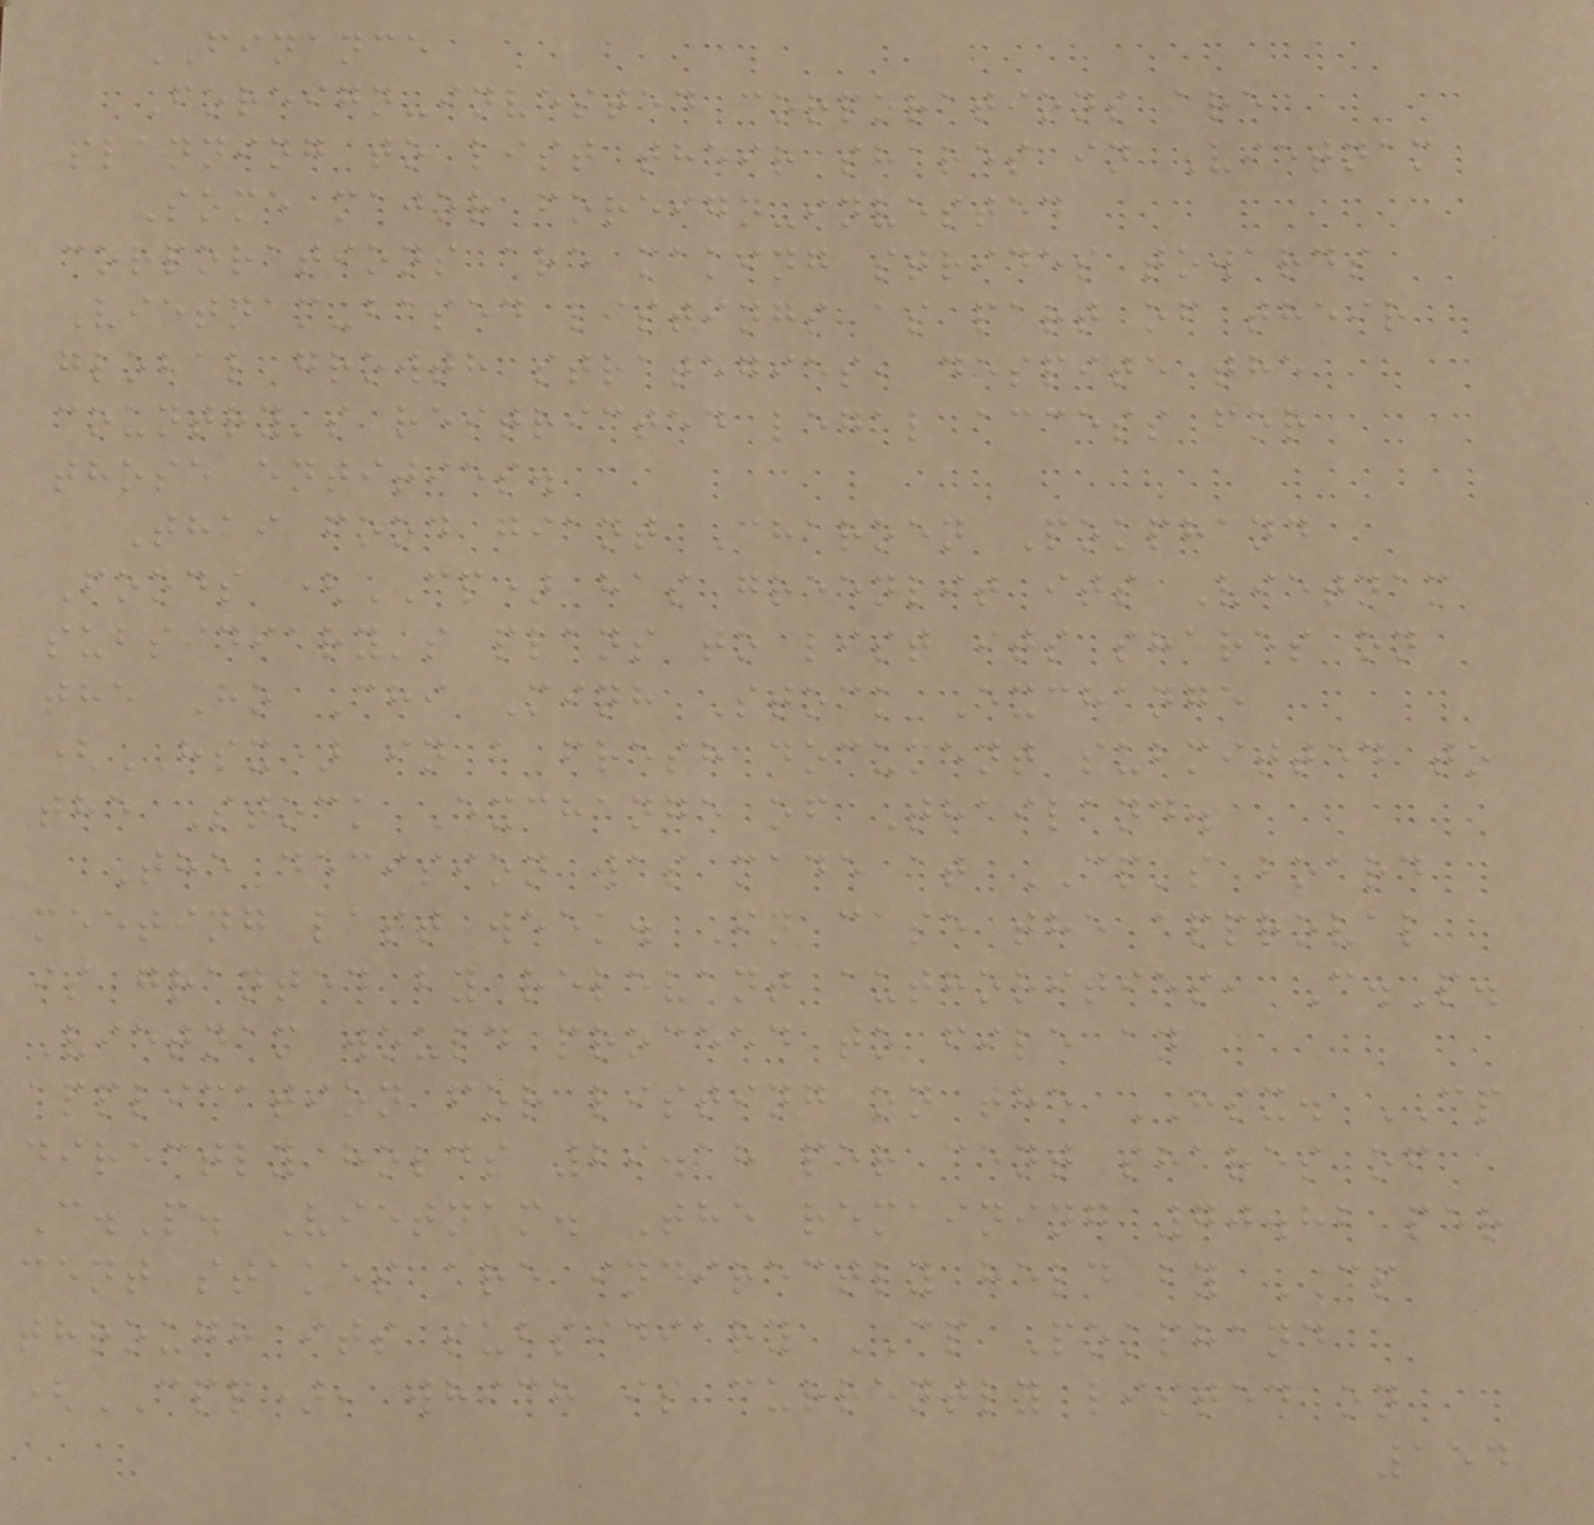FINANCE
Foreign-invested corporations are
planning to list their shares in Vietnam
Some major foreign-invested
corporations are making strides towards
Vietnam-based listings as part of their
global growth strategies, despite the
country's restricted legal access for
those entities.
Thai food giant Charoen Pokphand
Foods (CP) has greenlit its Vietnam
subsidiary's plans to list its shares on
the Ho Chi Minh Stock Exchange
(HSX) in a fresh document submitted to
the Stock Exchange of Thailand.
The decision was made at CP's board
meeting last week. In case the approval
is granted by relevant authorities, C.P.
Vietnam would proceed to file an
application for listing on the HSX. CP
directly holds 29.18 per cent shares of
C.P. Vietnam. The remaining 70.82 per
cent stakes are indirectly held by CP
through its subsidiary CP Pokphand
(CPP), which is currently listed on
154
